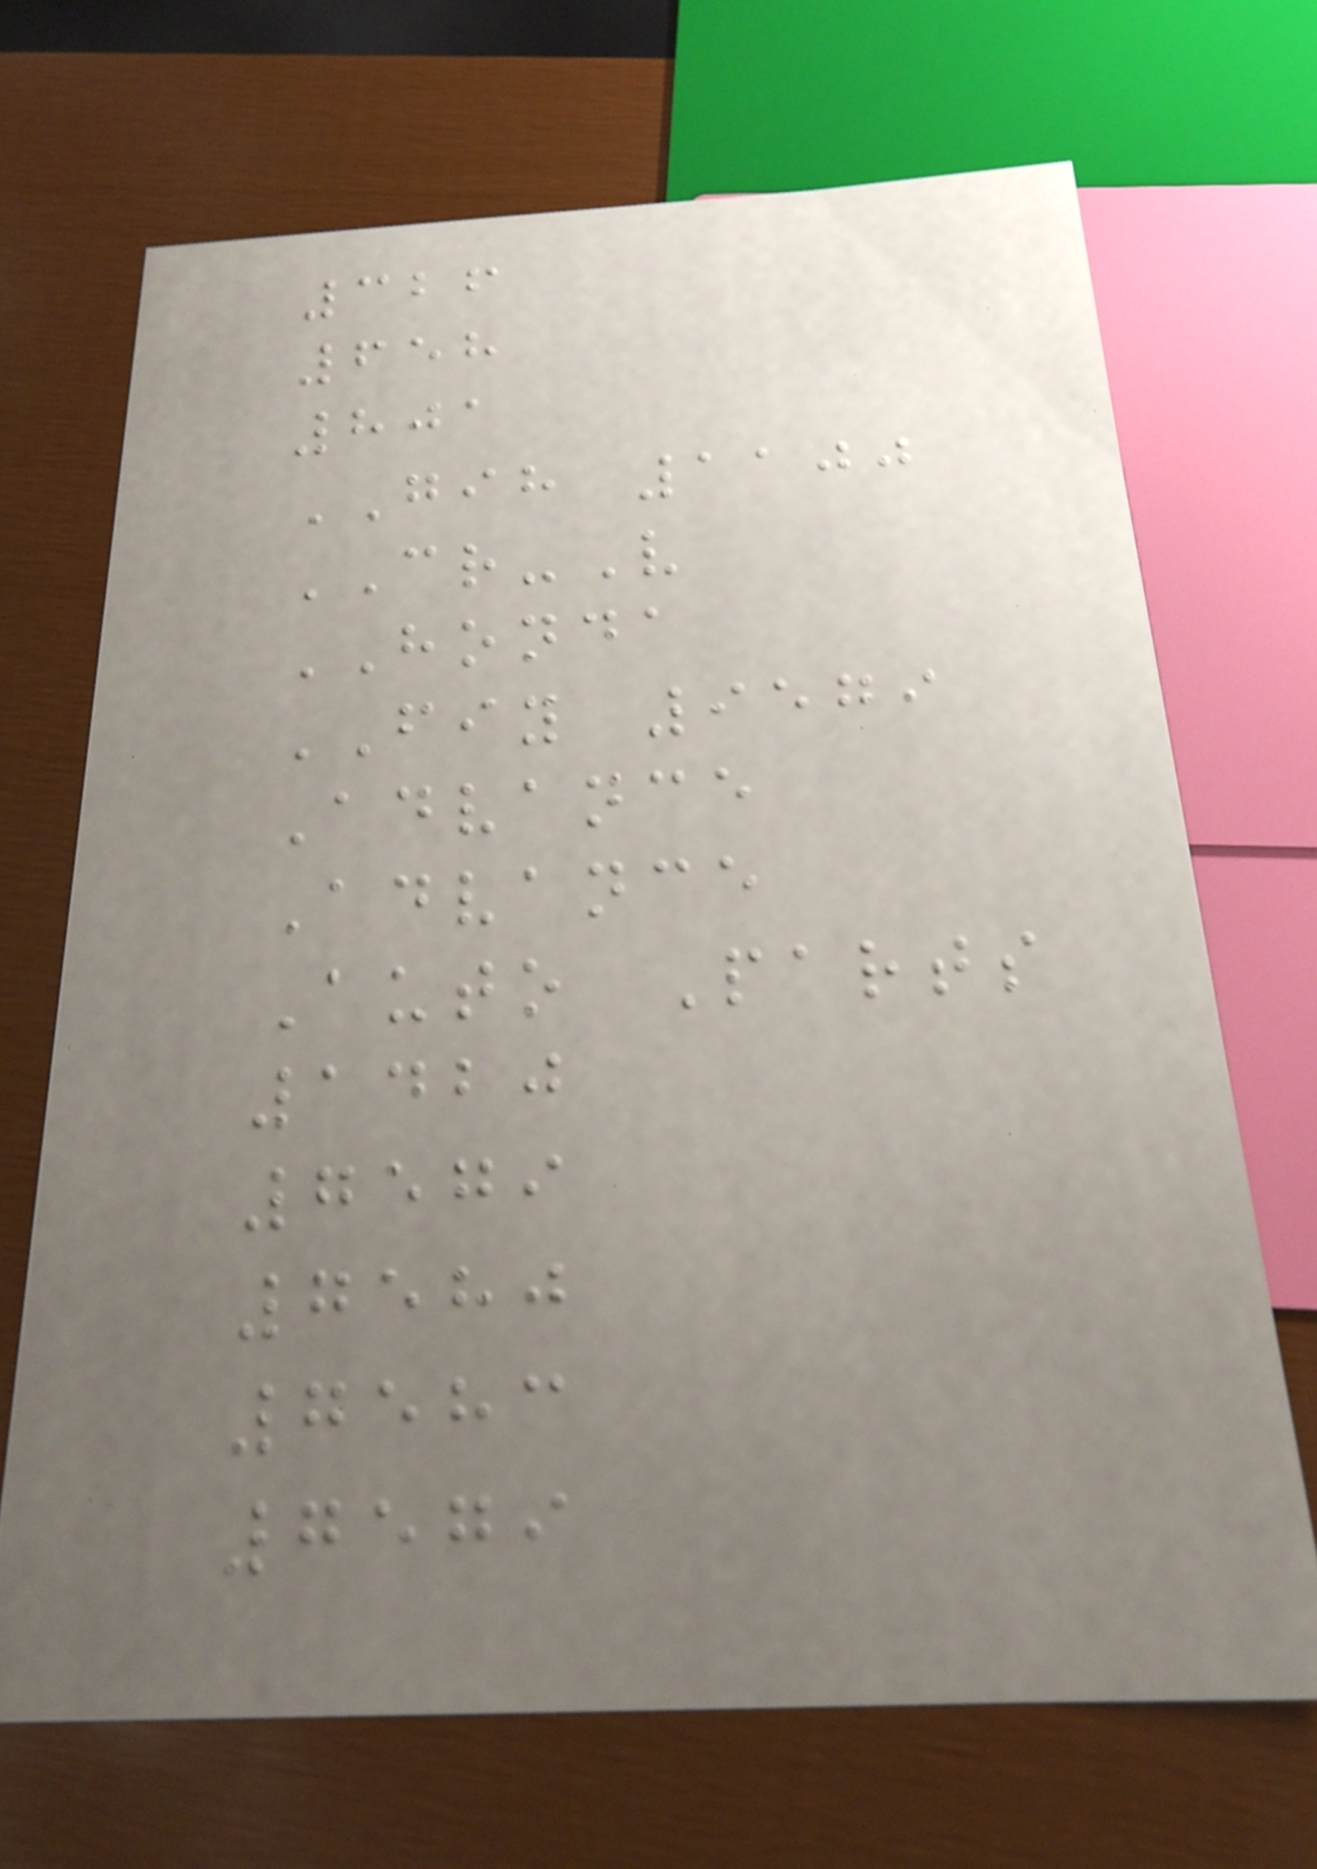326
658
801
GIH 1100
CR-V
HONDA
FIY 9579
Advance
Advance
Auto Parts
1420
7579
7580
7583
7579
